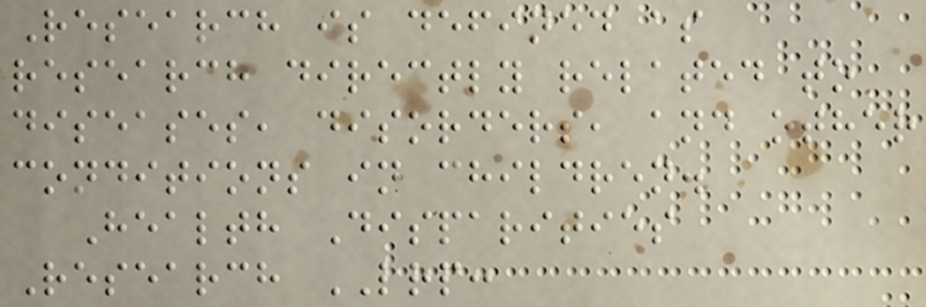Research is defined as
research directly related to
diseases, disorders, and other
conditions in children.
Health Disparities
Research LRP:
